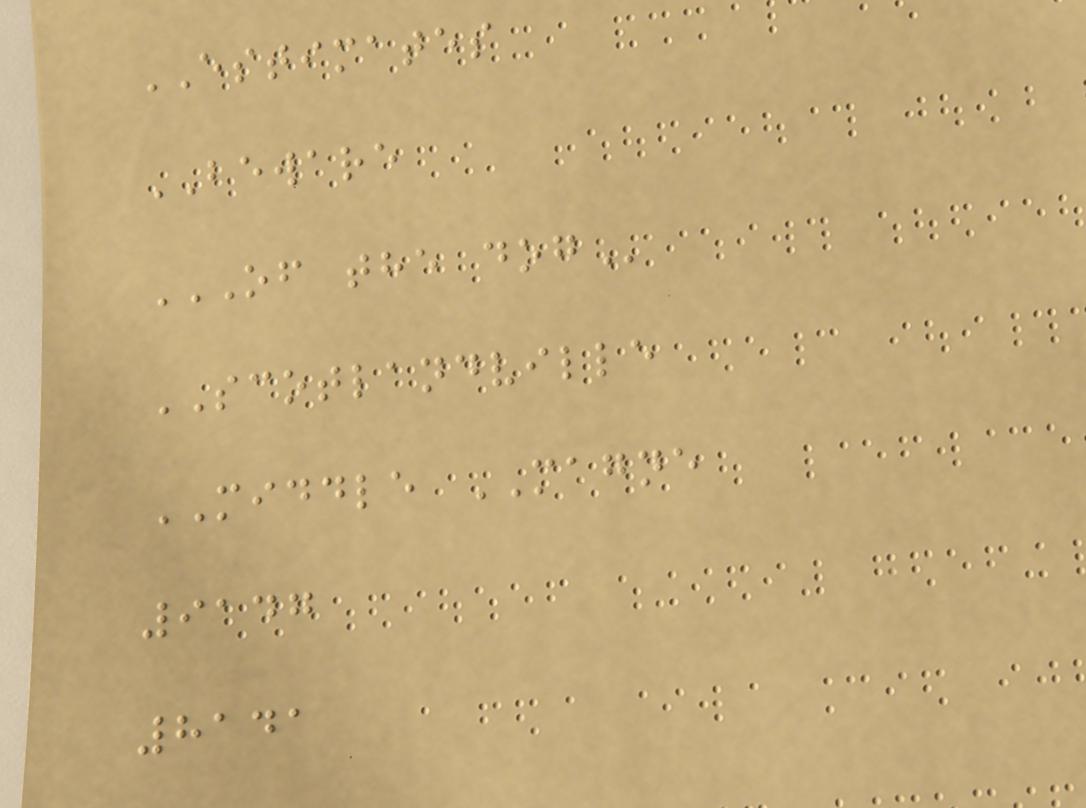ESTIMATES
BEWARE
OF THE DOG
SCOTLANDVILLE
MIDDLE MAGNE
9147
8141
